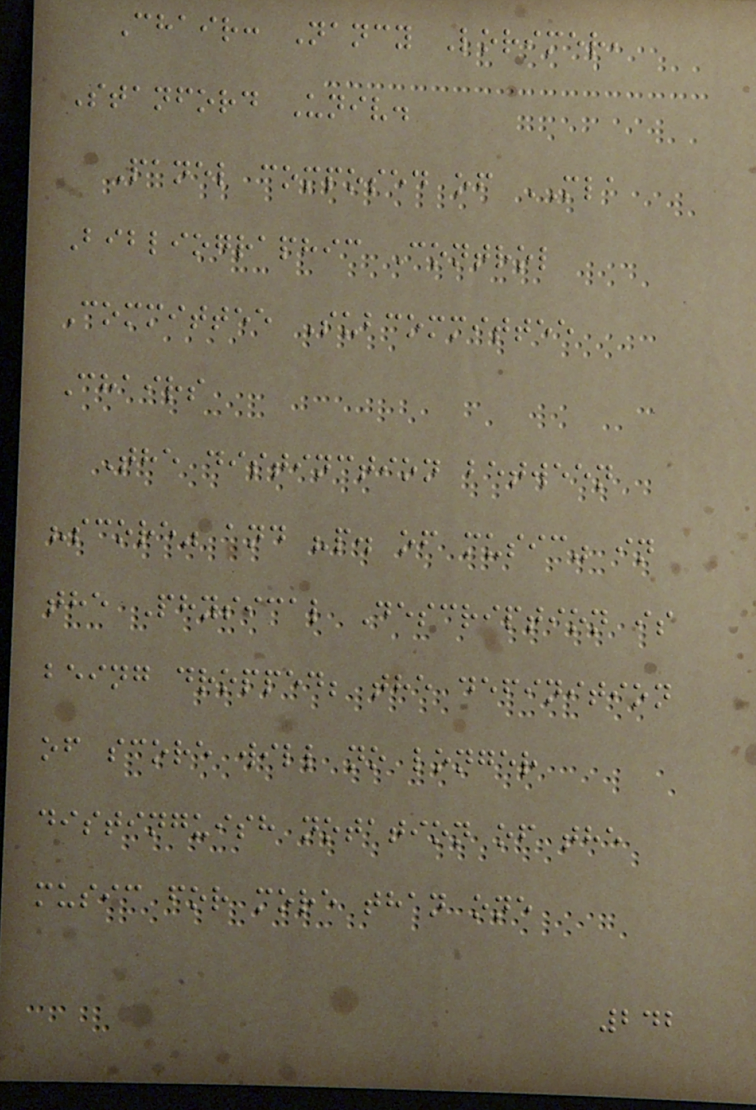Chair: Nancy Lorimer,
Stanford Univ.
Panel composed of MLA
Bibliographic Control
Committee Subcommittee
Chairs
The distinction between
"score" and "p. of music" in
the Physical Description is
being dropped; the definition
of score will no longer
distinguish notation of the
music for more than one
242
